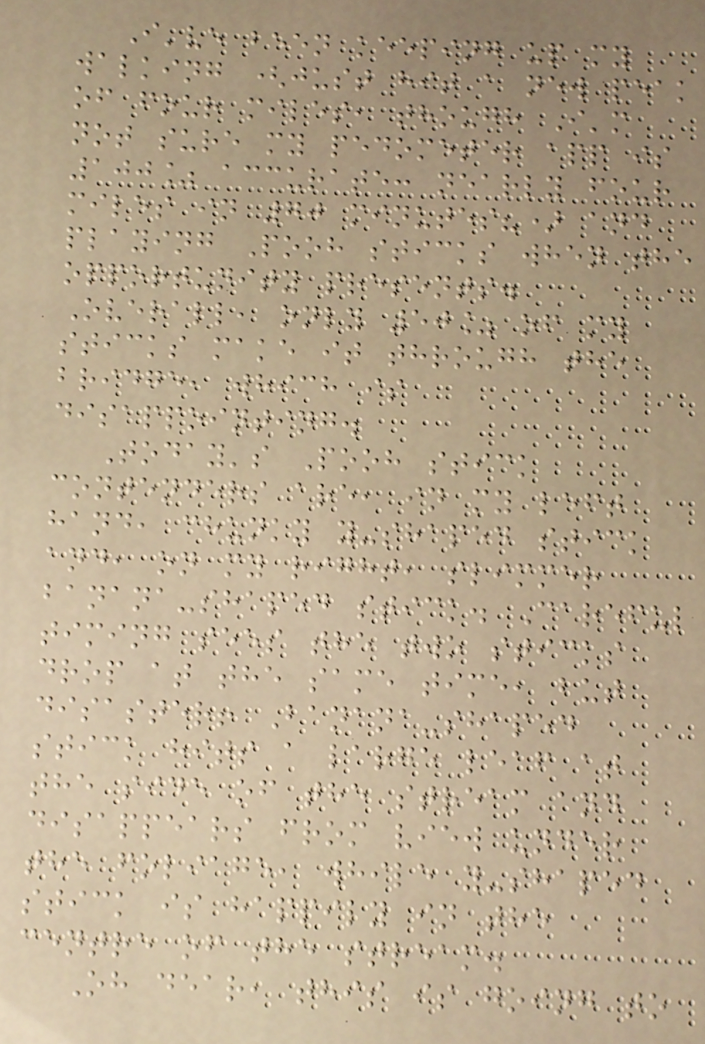I've been keeping up my
walking (just hit a new peak
of four miles, though I'm
not sure my pedometer app is
100% accurate: nearly four
miles in 70 minutes?) and
playing Pooh sticks when the
opportunity presents.
Overall, only 50% of my
sticks make it through the
bridge, which is
disappointing.
Today's Pooh stick
contenders are, in my left
hand, chunky y-shaped stick
and, on my right, slimmer
banana-shaped stick. Careful
timing sees the two sticks
drop at the same time, but
disaster! Banana-shaped
stick hits a large leaf at
the side of the stream and
disappears from view under
the foliage, while y-shaped
stick is happily in the
centre of the stream.
Oh dear, this is going to
